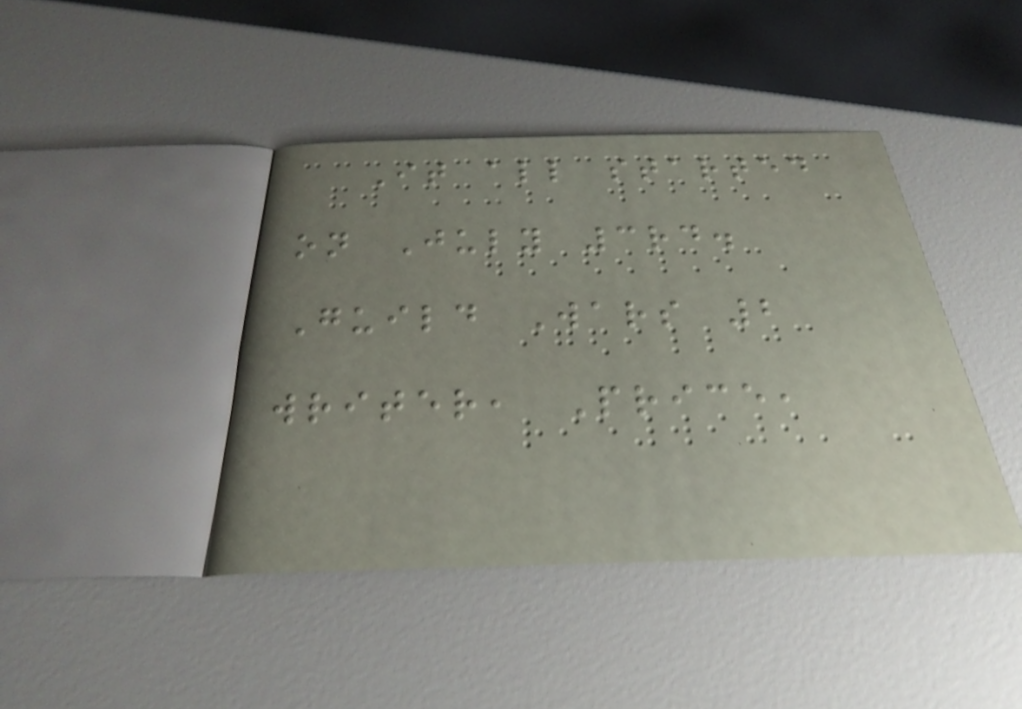It all started
on July 3rd.
Guild Wars 2
writer, Price,
